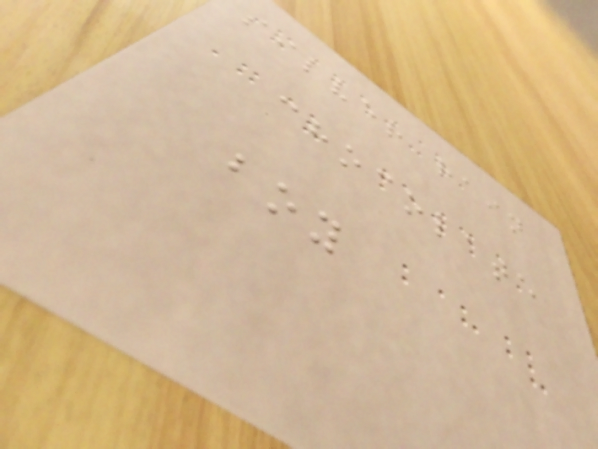silver rain
chocolate
boy
